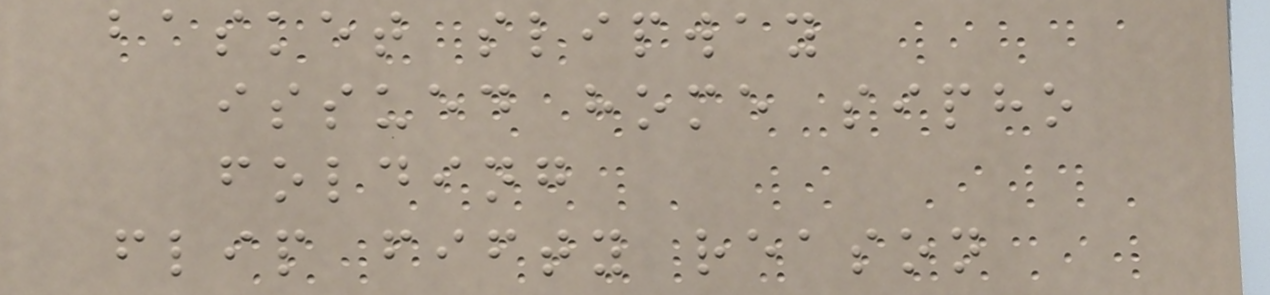basket slipway
issued home sipho
folding
flip fifty reason
